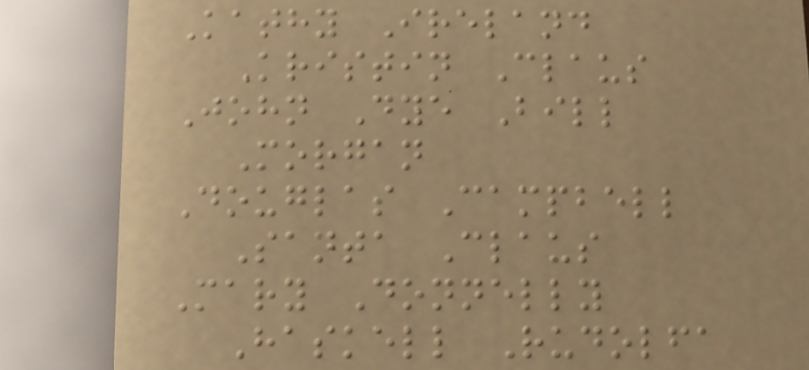Kathy Ireland
Kristin Claus
John Dye Bill
Morgan
Douglas Campbell
Santa Claus
Mary Donnelly
Haskell Rudolfa
